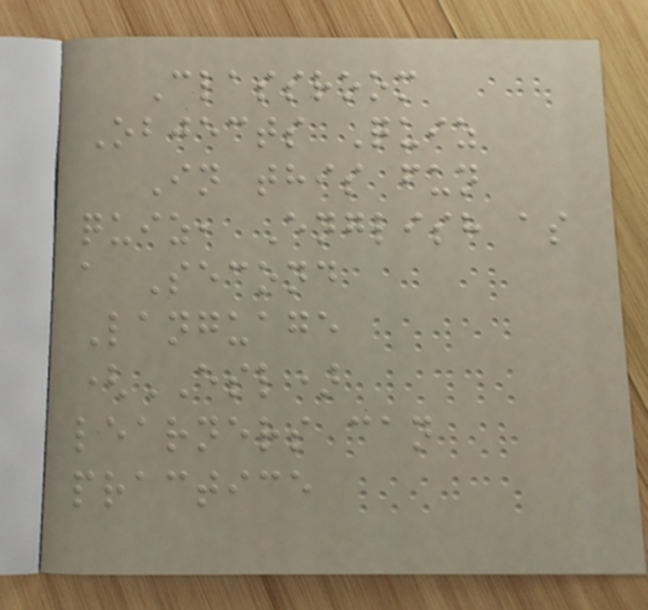Classroom
Objects Quiz
In this fun
quiz, English as
a Second
Language
(ESL)
learners can
practice
